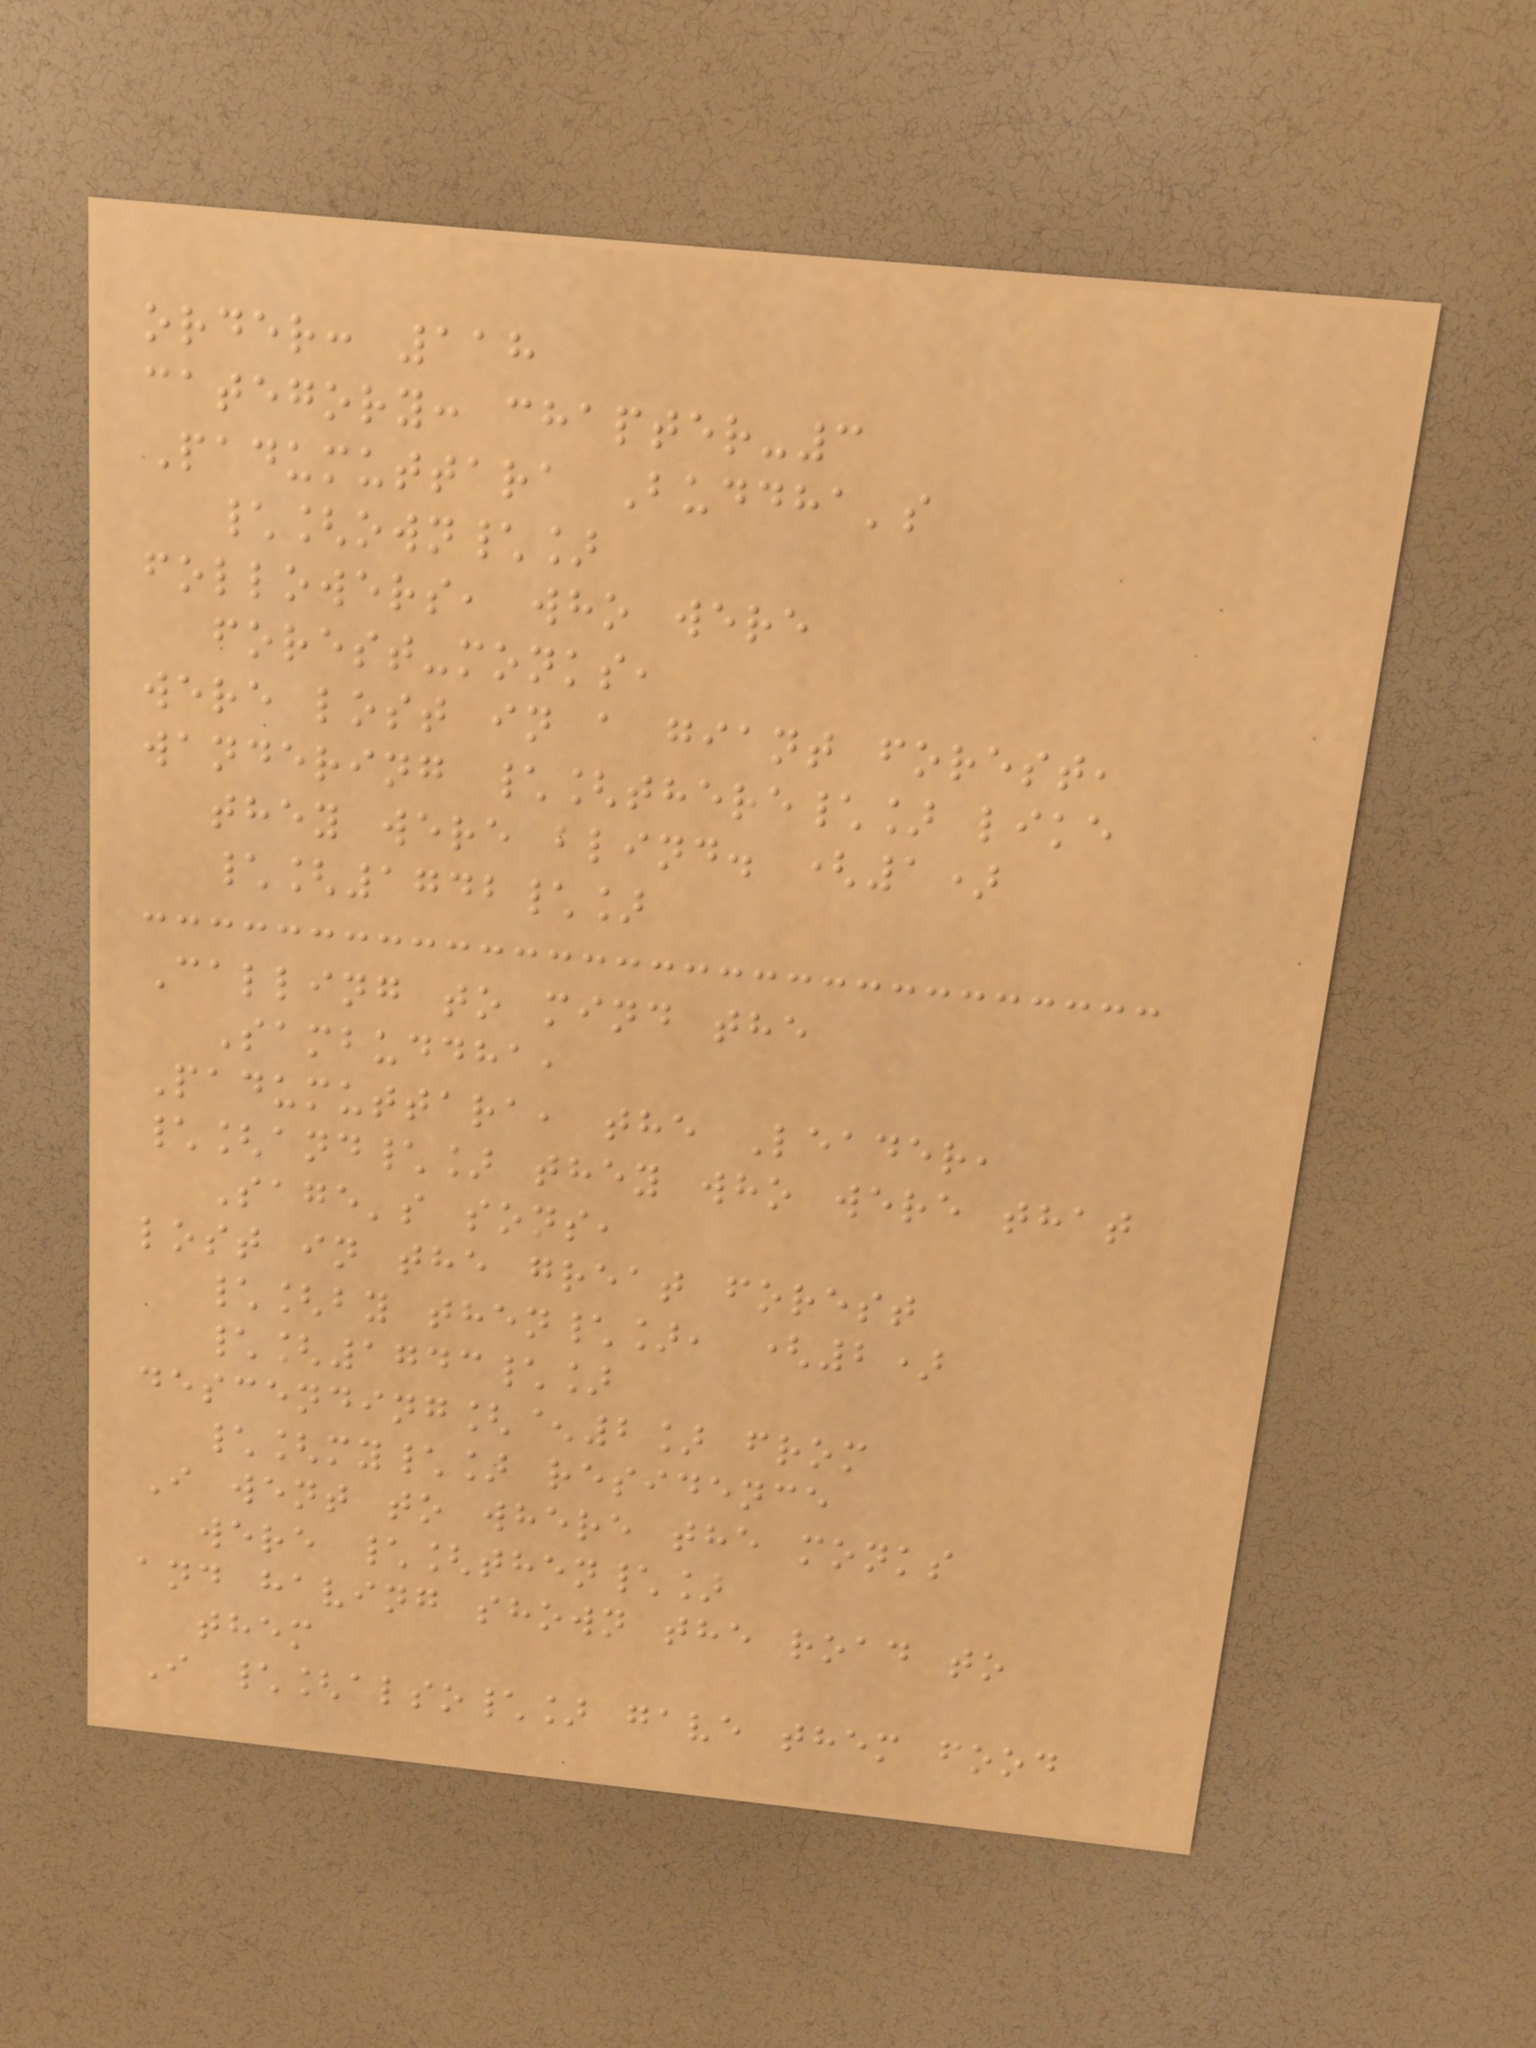order: 118
category: chapter-3
Padumuttara Buddha's
\[own\]
followers, who were
forest-monks,
were lost in a giant forest,
wandering \[there\] like
they were blind. (1)
\[1742\]
Calling to mind the
Sambuddha,
Padumuttara, the Leader,
\[and\] they who were that
Sage's sons,
lost in the great forest
\[by then\], (2)
\[1743\]
descending[^2] from
\[my\] residence
I went to where the monks
were \[then\]
and having shown the road to
them
I \[also\] gave them food
